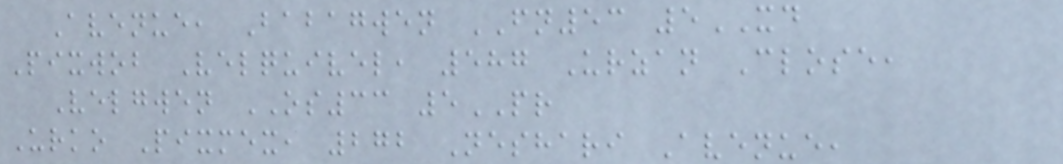Avenue, Babagwen FN53 5XD
Pixwob Velquivel, 587 Urzan Close,
Velgwen OS33 5PR
Urko Pixmex, 272 Neshari Avenue,
